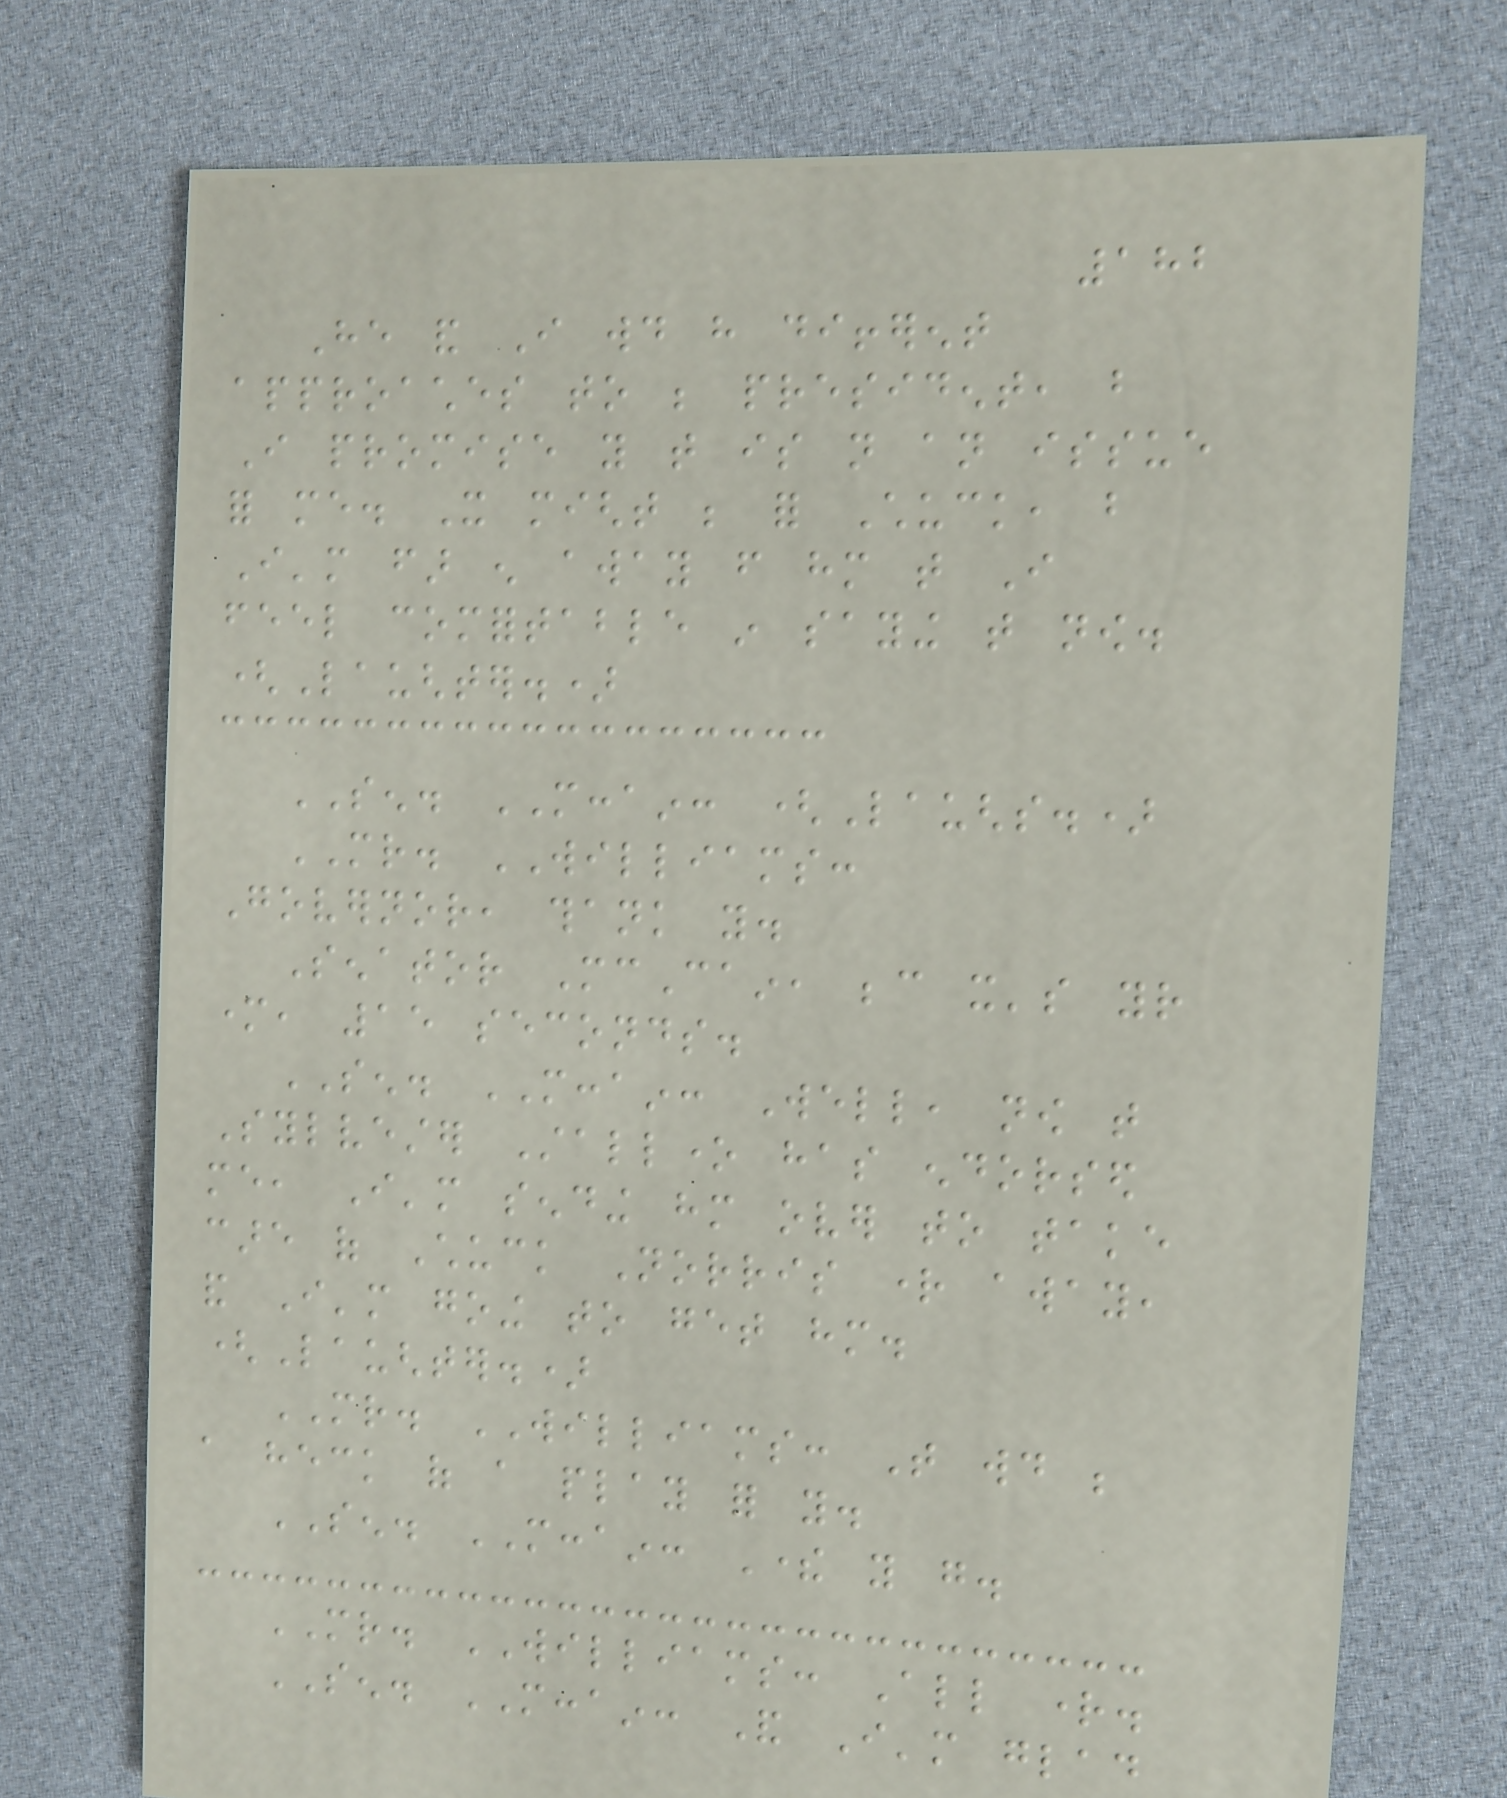182
He and I would have different
approaches to be president, but
I promise you that is not an issue
for me. It might be for Chuck, but
I'm far enough away from him that I
feel comfortable in saying that now.
(Laughter.)
SEN. MCCAIN: (Laughs.)
MR. WILLIAMS:
Governor, thank you.
Senator McCain, because it's your
mother, 15 seconds.
SEN. MCCAIN: Well, now that
Sylvester Stallone has endorsed
me, I'm sending him over to take
care of Chuck Norris right away,
and I'm going to get him.
(Laughter.)
MR. WILLIAMS: That would be
a heck of a play for you.
SEN. MCCAIN: There you go.
MR. WILLIAMS: All right.
SEN. MCCAIN: And I'm glad
